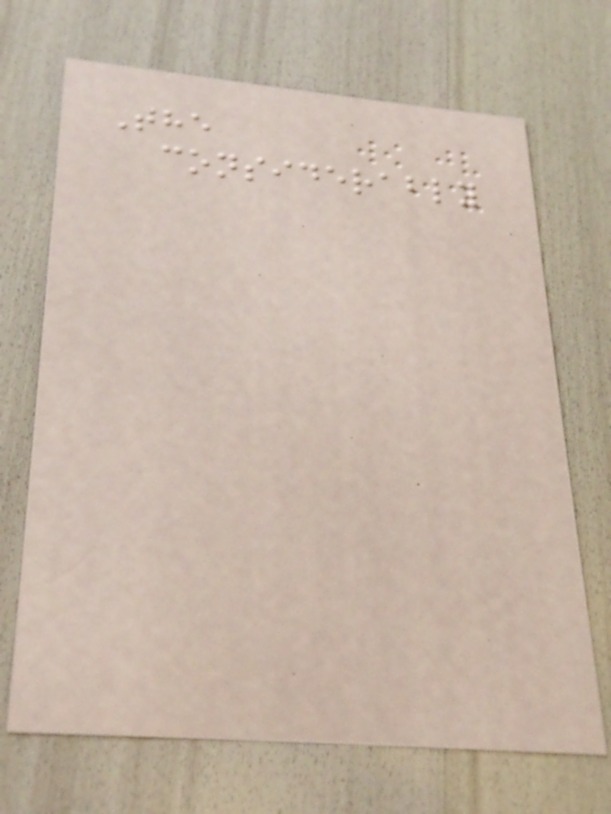The
considerably
